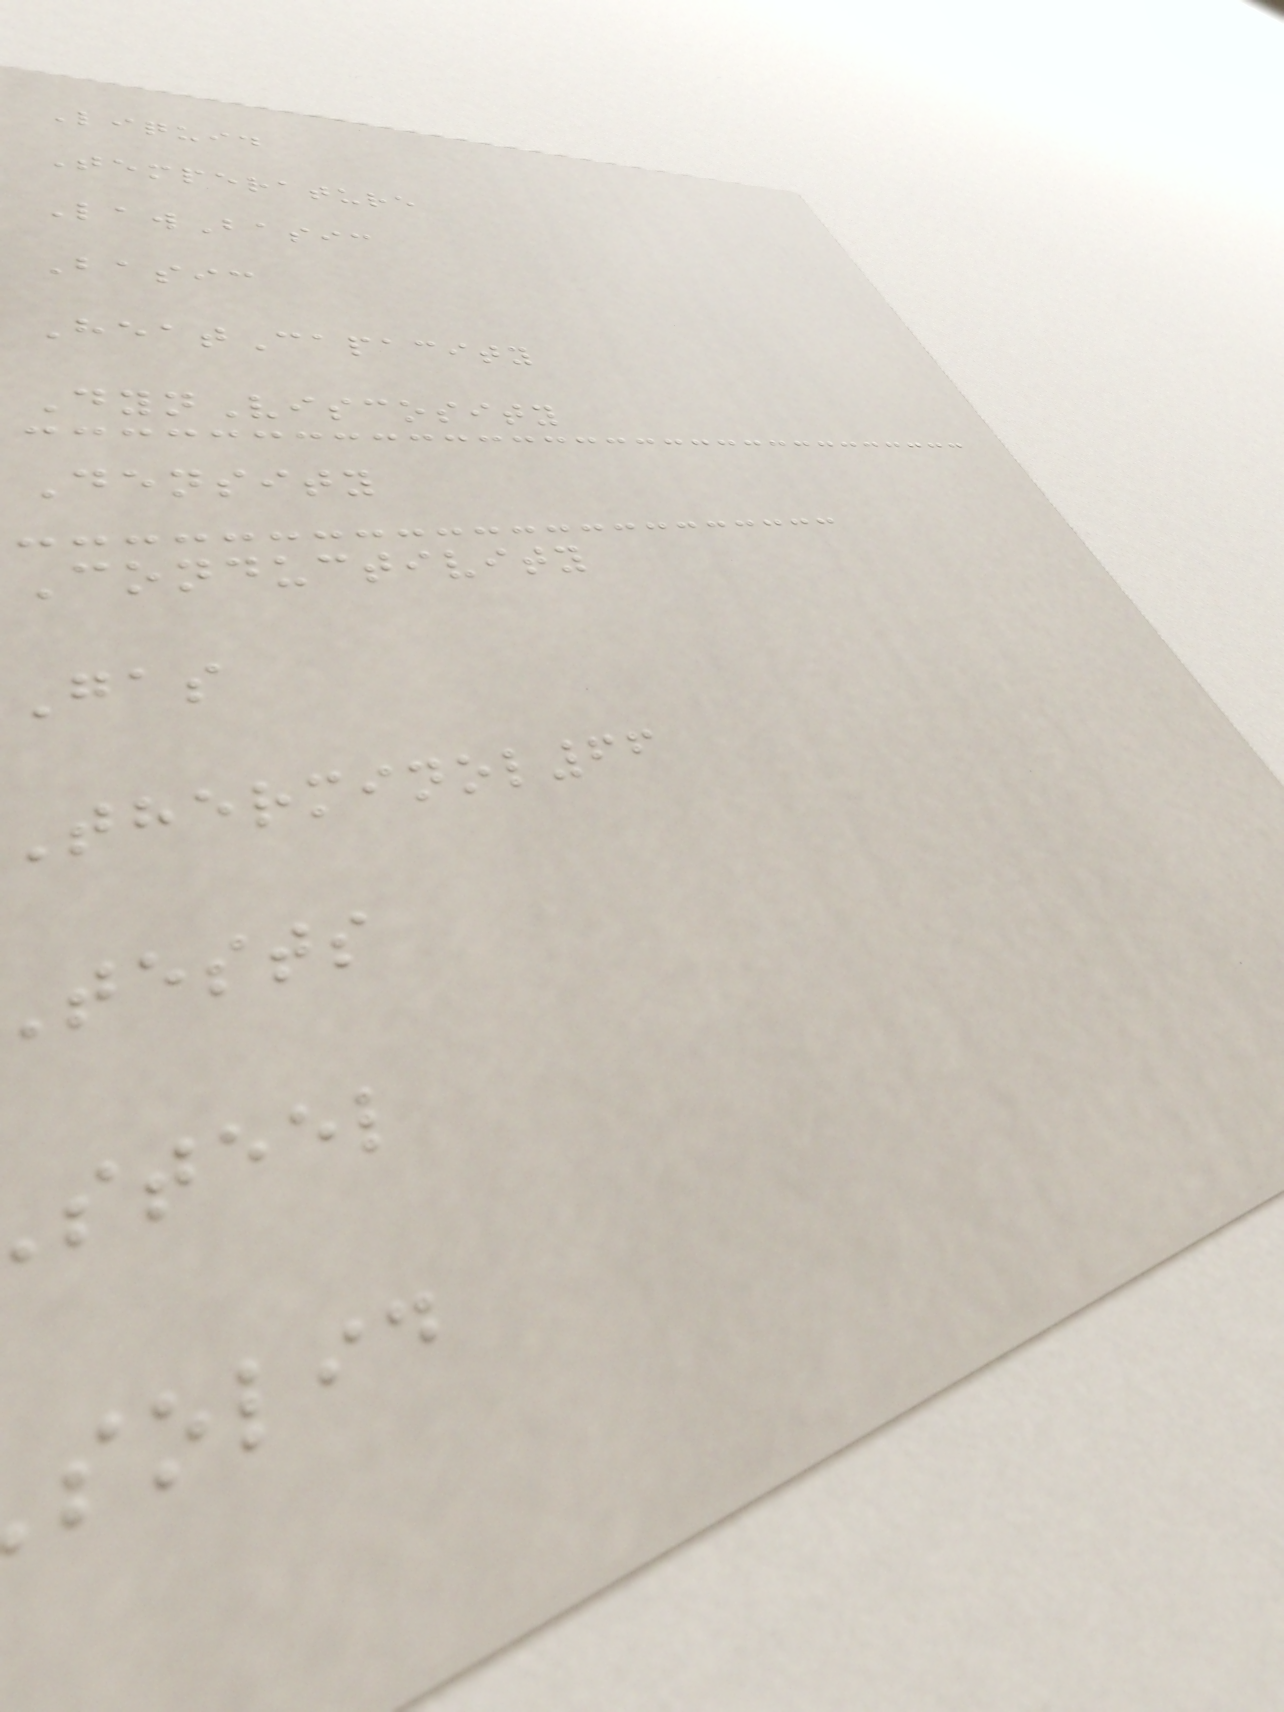Liquid
Temperature
LawBasic
Basic
HeatCapacity
DynViscosity
Density
Conductivity
Gas
therminol66
tests
steel
solid
